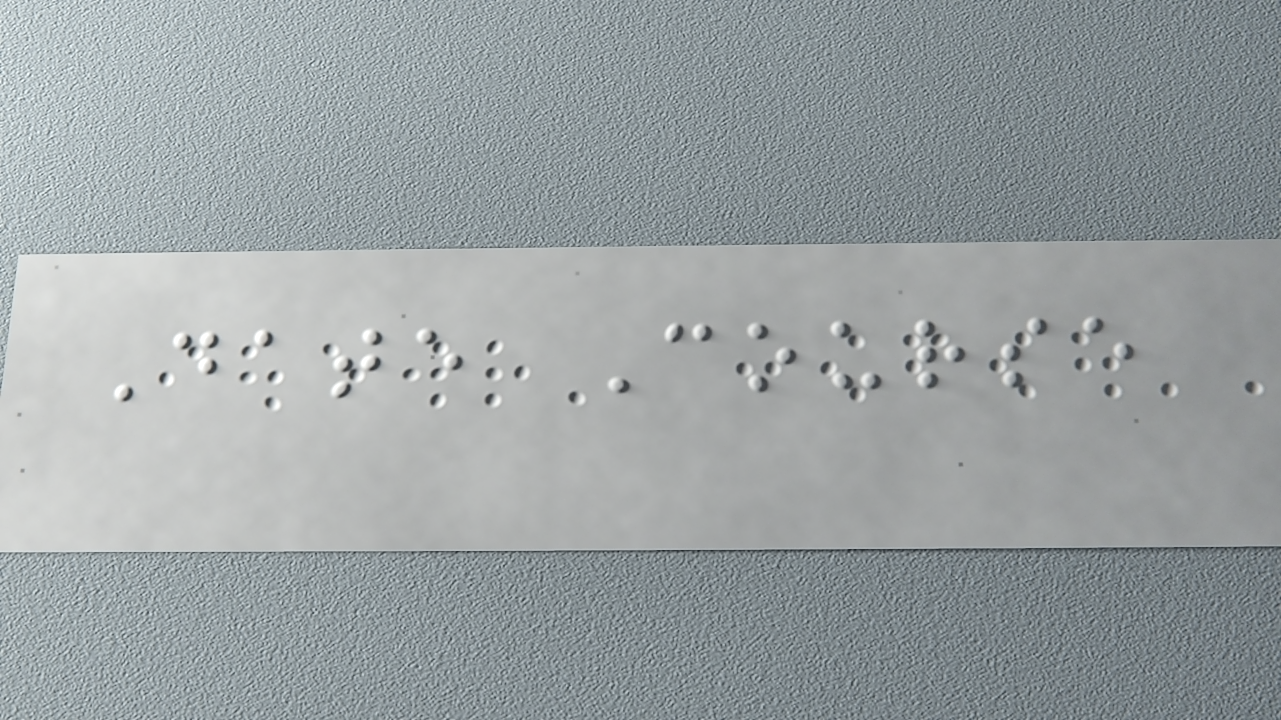Date Course
